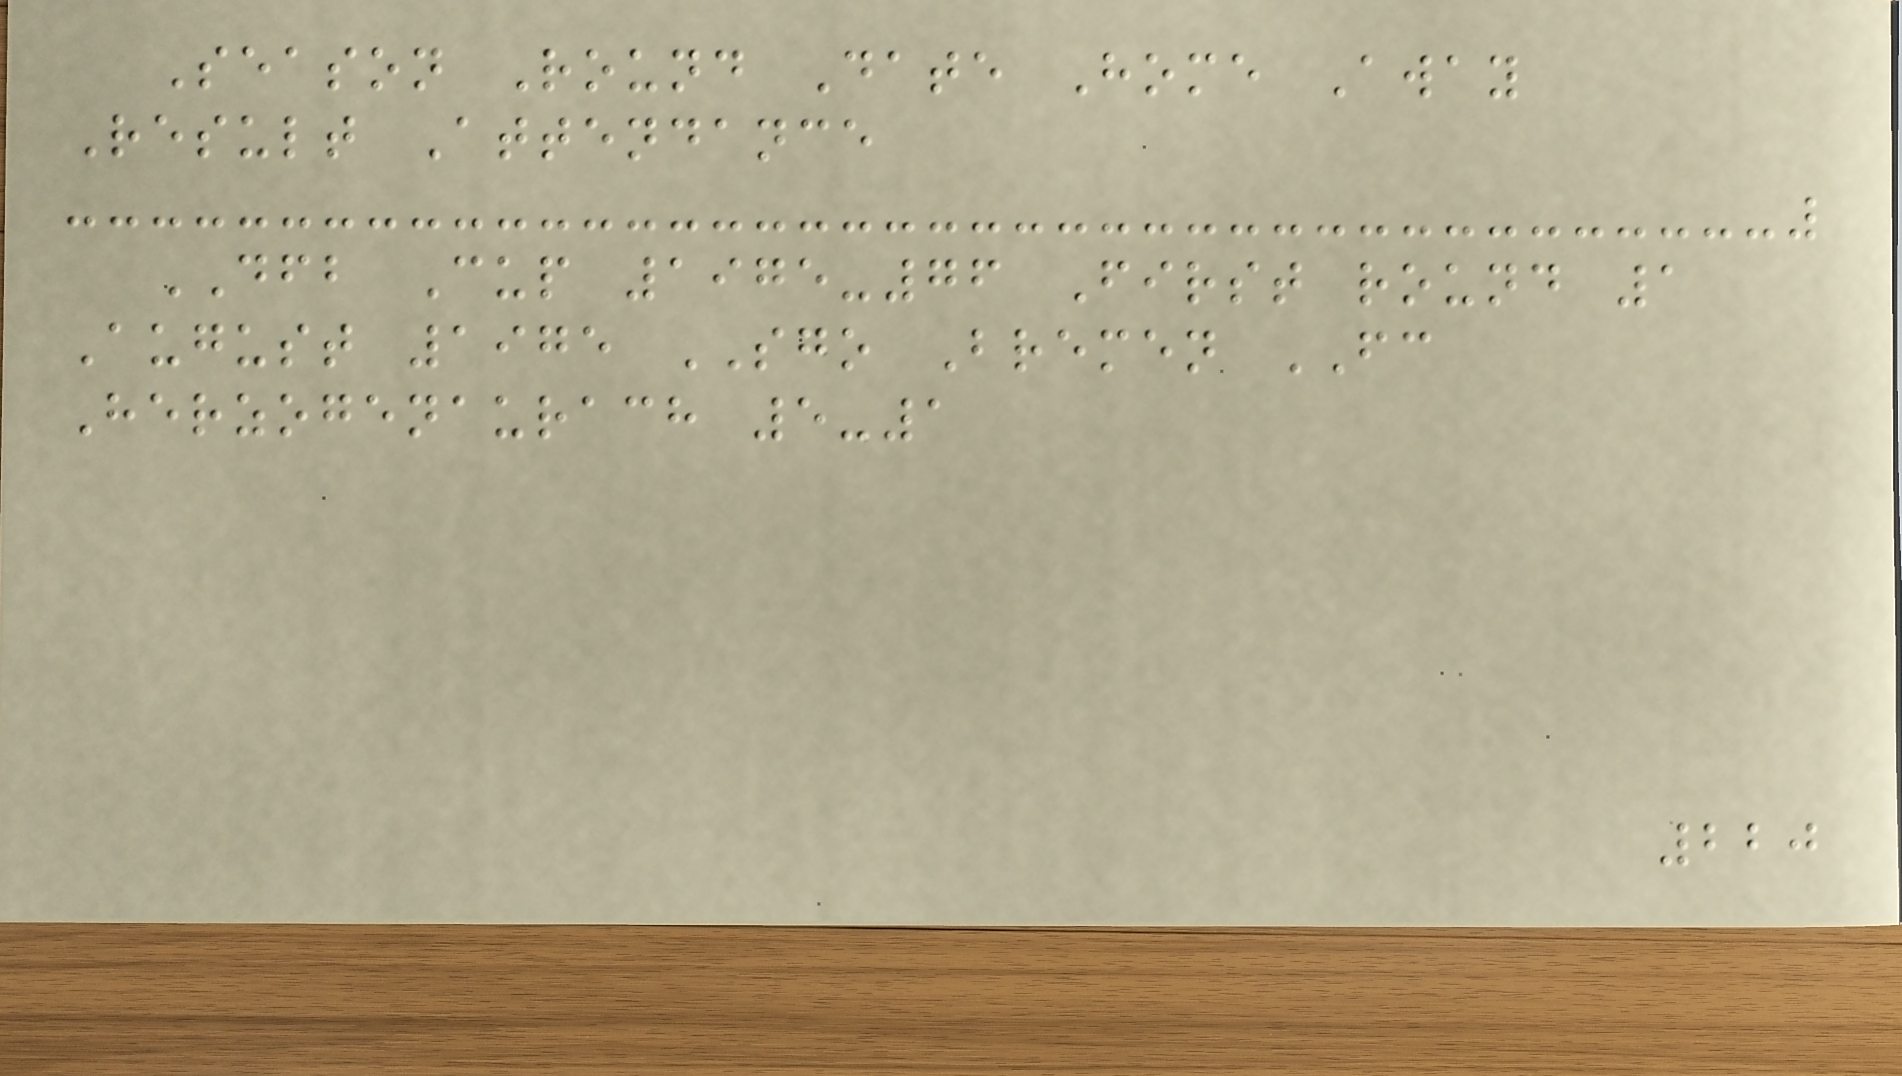Season Round Date Home Away
Result Attendance
DFB Cup 1975-76 First round 1
August 1975 SGO Bremen FC
Herzogenaurach 5-1
220
